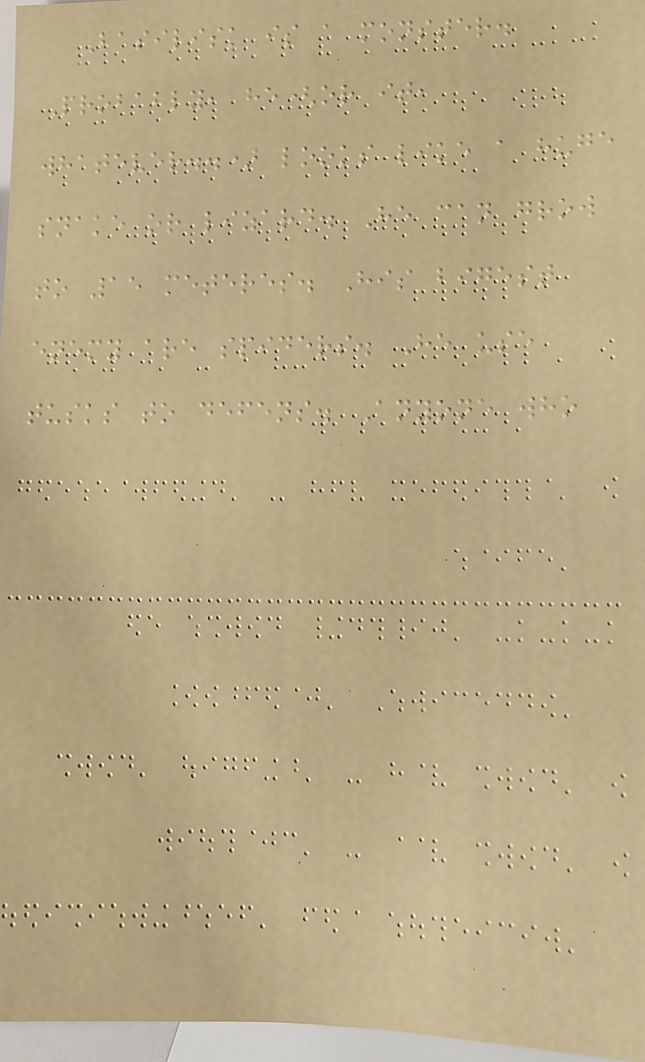Basilisk is a monster.
Probably, he(or it,
whatever..) looks like a huge
snake or lizard. He can grow
to 15 meteres. His bigest
enemy are spiders. He use
tusks to defens. Anyone who
